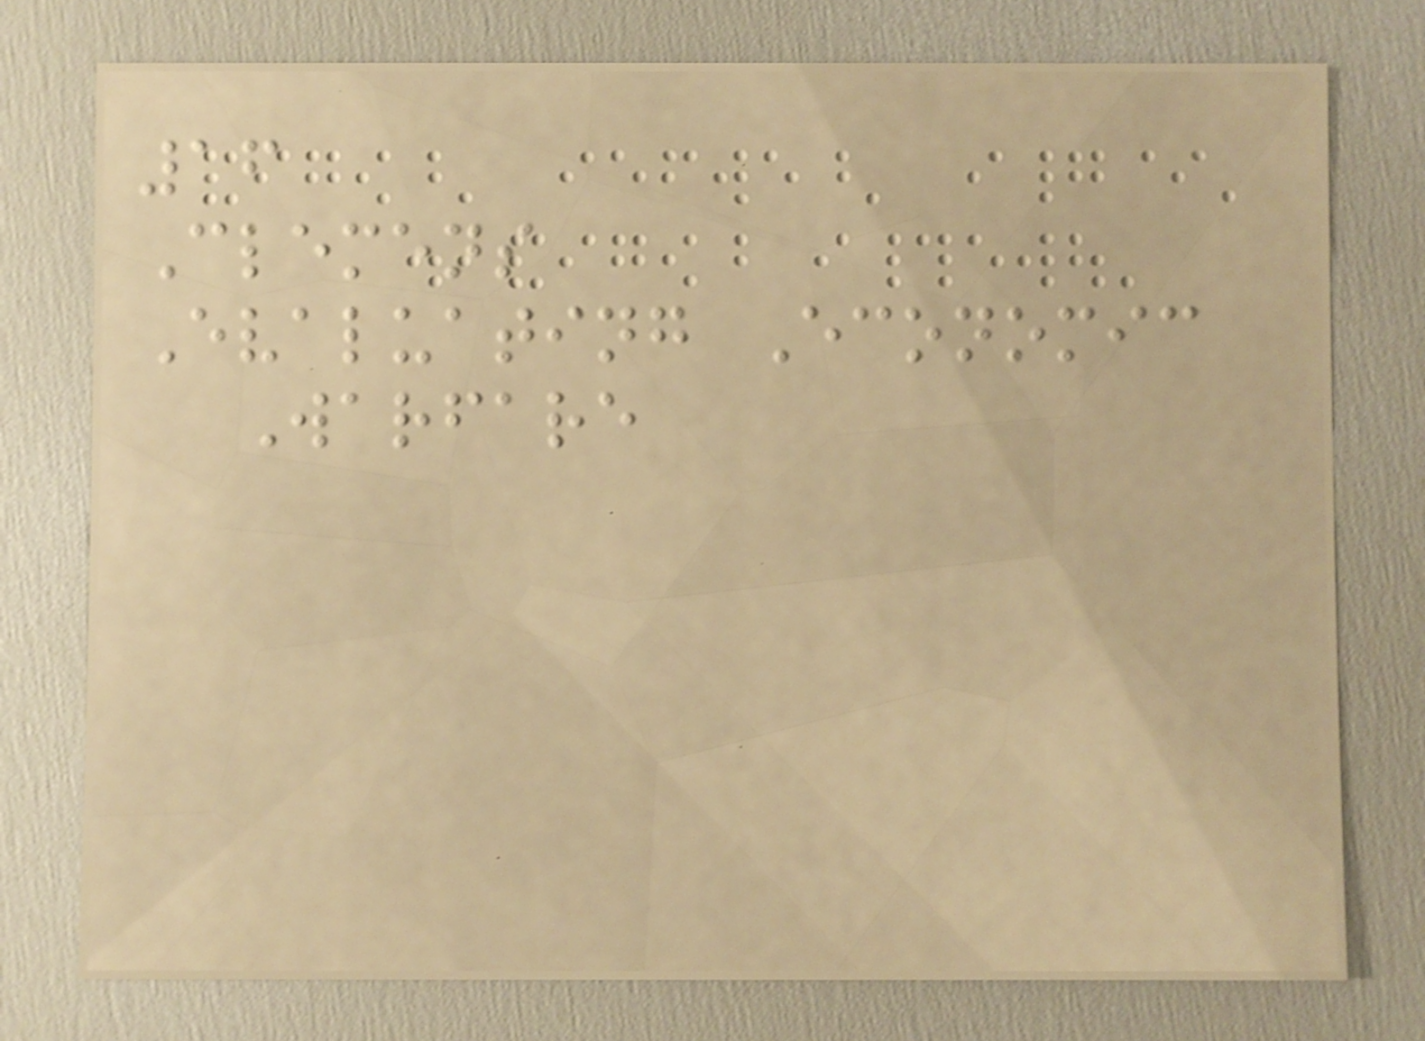16
Clemens
Evaluating Economic
Warfare
